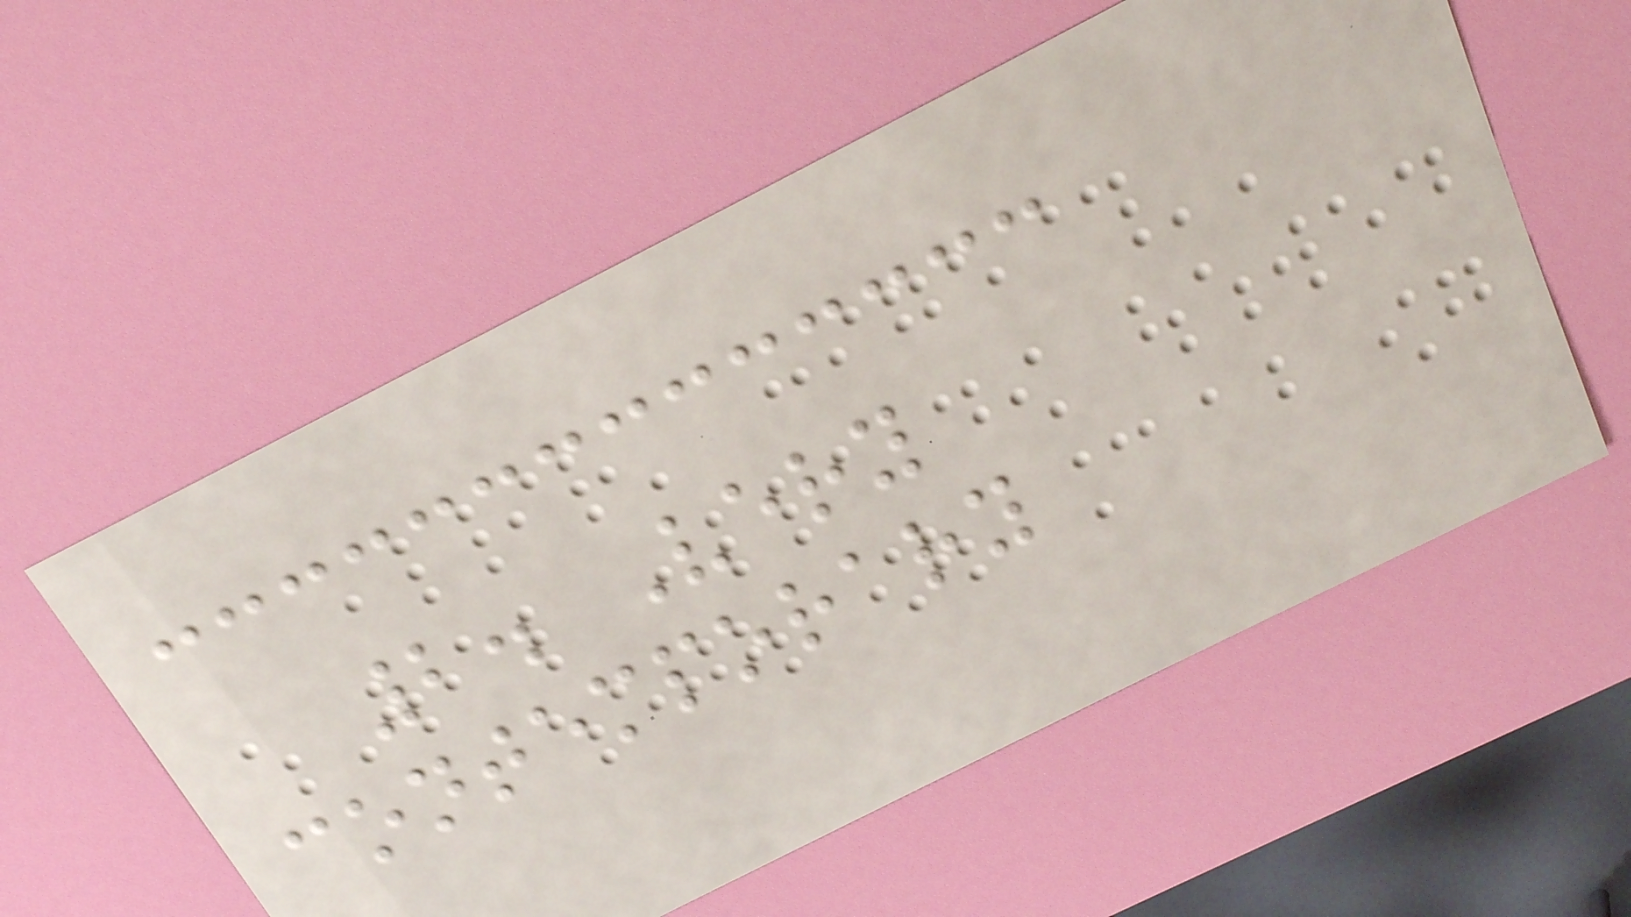2. Very
contemporary
